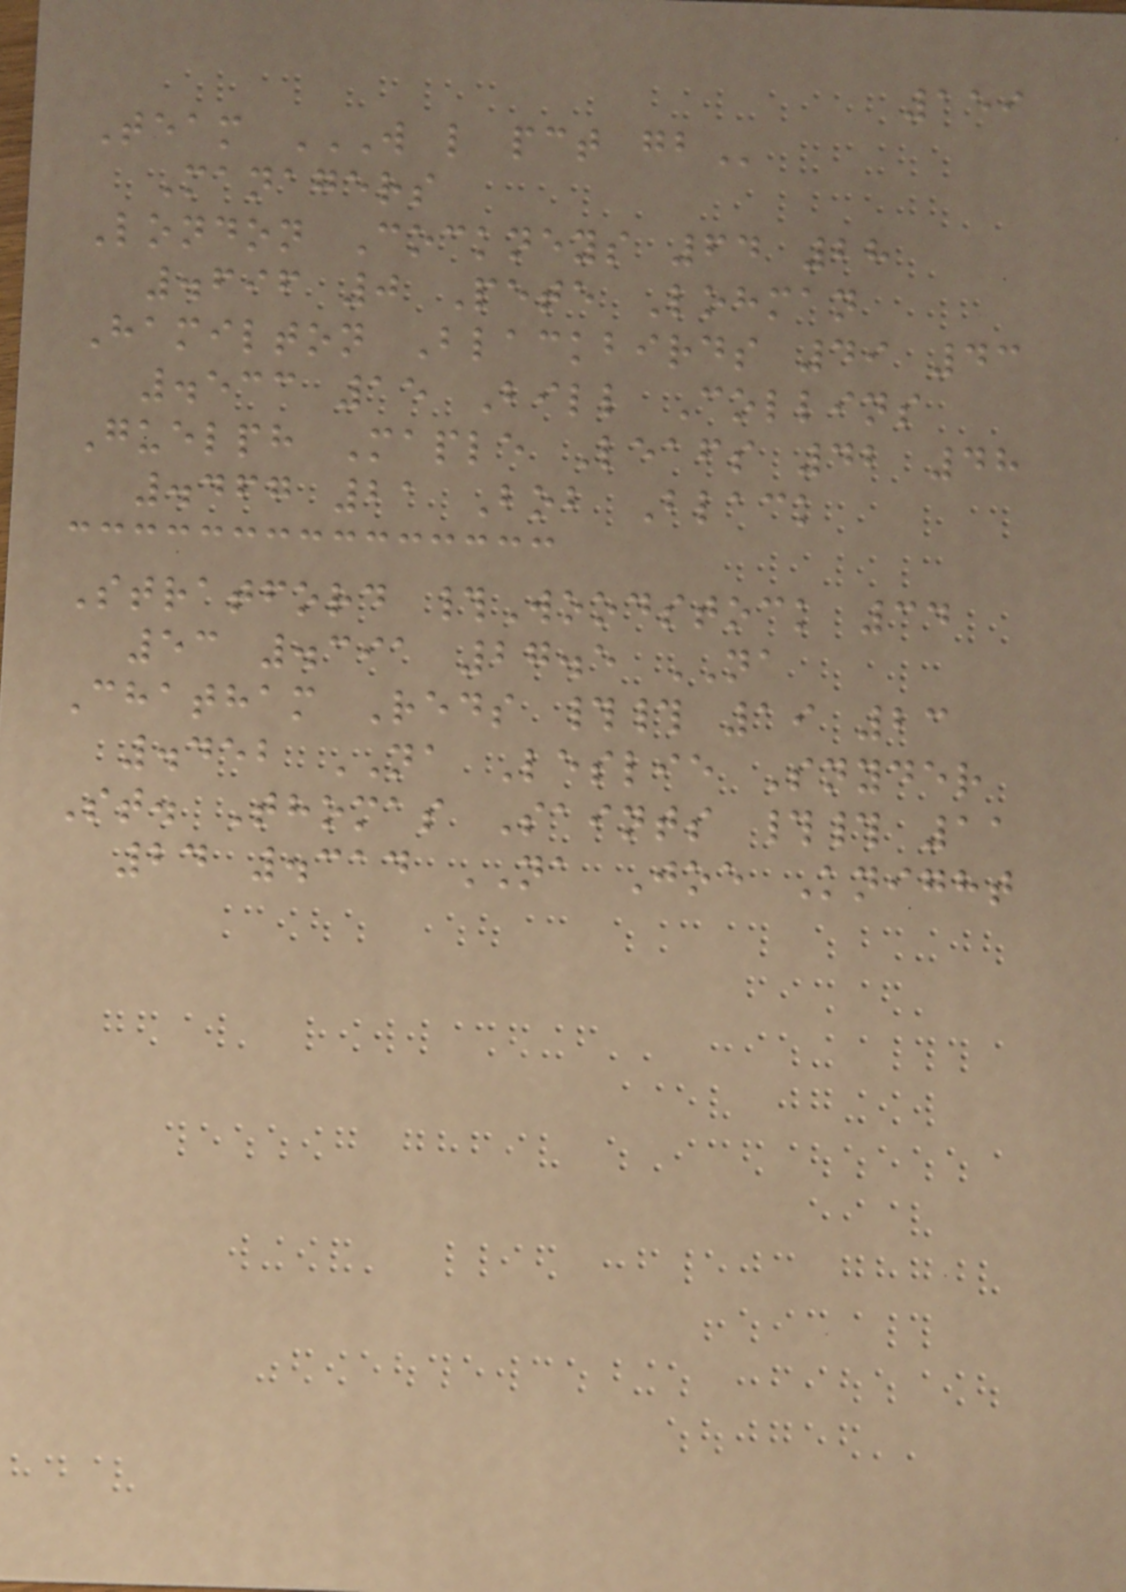159
Team W L PCT GB
Managers
London Cockneys 64 28
.696 0 Pete Lohman
Hamilton Blackbirds 49 43
.533 15 Bill Collins
Guelph Maple Leafs 42 48
.467 21 Bob Black
Stratford #Woodstock 34
53 .391 27.5 NA
Chatham Reds ## 19 23
.452 NA Leslie Snyder
St. Thomas Saints ## 11
24 .314 NA Joe Knight
